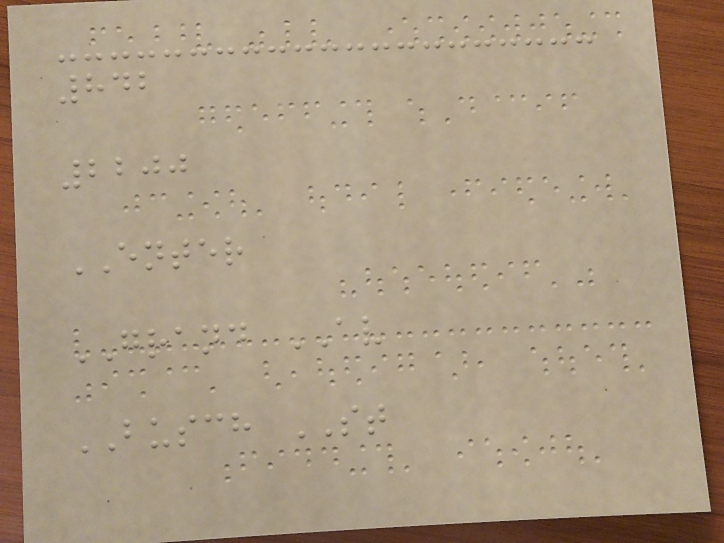842
2200
ENTER
GRAND AV
BUSCH ST
